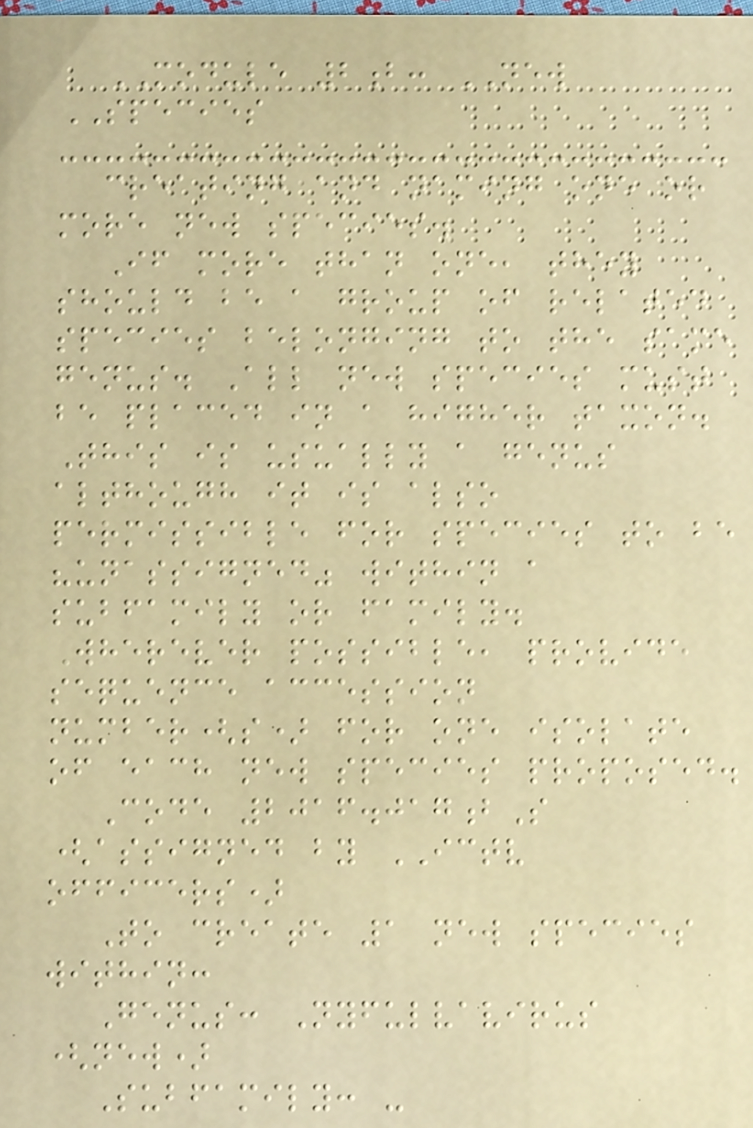MODULE 2b: NEW
SPECIES
creating and naming one or
more new species.
If more than one, they
should be a group of related
species belonging to the same
genus. All new species must
be placed in a higher taxon.
This is usually a genus
although it is also
permissible for species to be
"unassigned" within a
subfamily or family.
Wherever possible, provide
sequence accession
number(s) for one isolate
of each new species proposed.
Code 2016.017bS
(assigned by ICTV
officers)
To create 1 new species
within:
Genus: Nyfulvavirus
(new)
Subfamily: -
